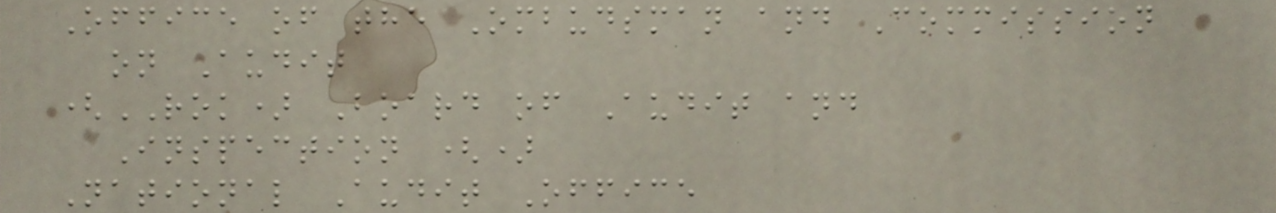Office of the Ombudsman and Commission
on Audit
(ROK) Board of Audit and
Inspection ()
National Audit Office
